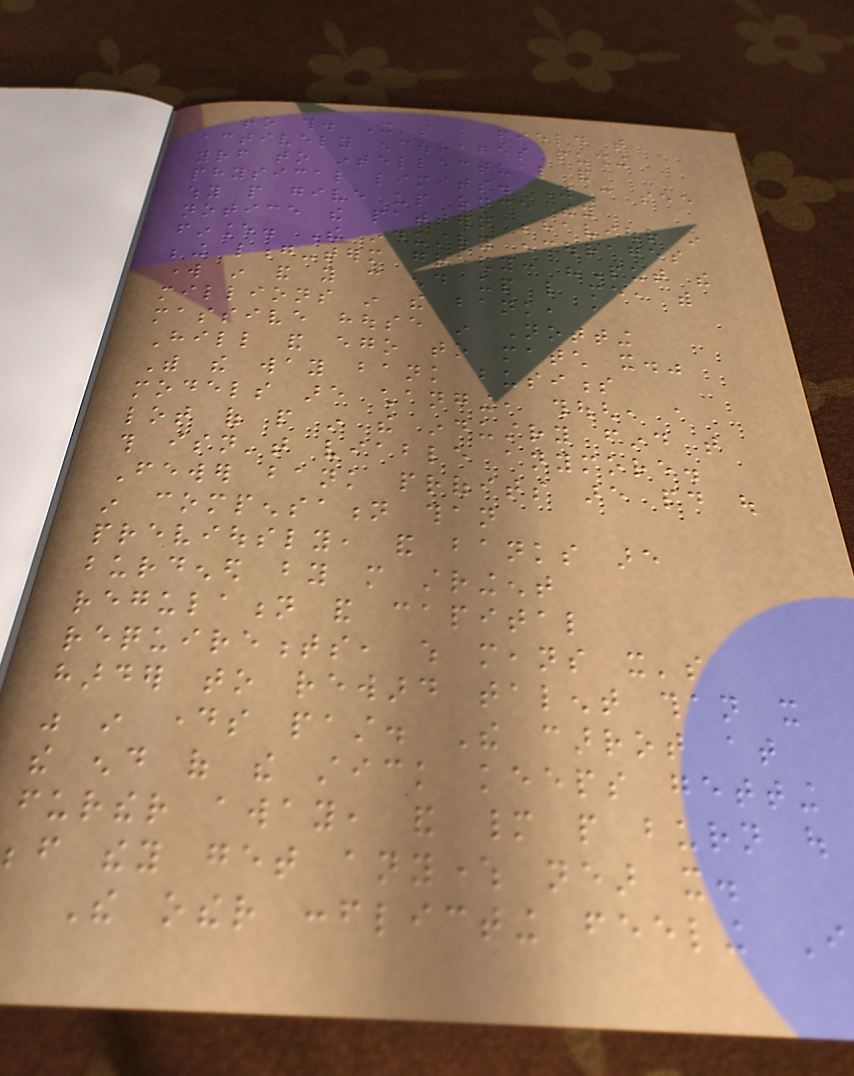to this. It's a field that
actively encourages pushing
yourself to intellectual and
physical limits. You can see
why people give up once they
notice the pattern behaviour in
finance. The industry encourages
being long-term greedy: "Put the
work in and you can end up like me, with
millions in the bank, a
massive house in Notting
Hill and ego to match it."
With the way bank business
models are changing, though, a
lot of people in the industry find that
this isn't viable anymore.
Fewer bank profits are paid out
in compensation than
previously, and banks are
burdened by more stringent
regulation and capital
requirements, which means it's
harder to reward talent than it
was in days past. The carrot at
the end of the stick keeps getting
further away, and many people burn out
before they get anywhere near it.
The other conflicting feeling I
